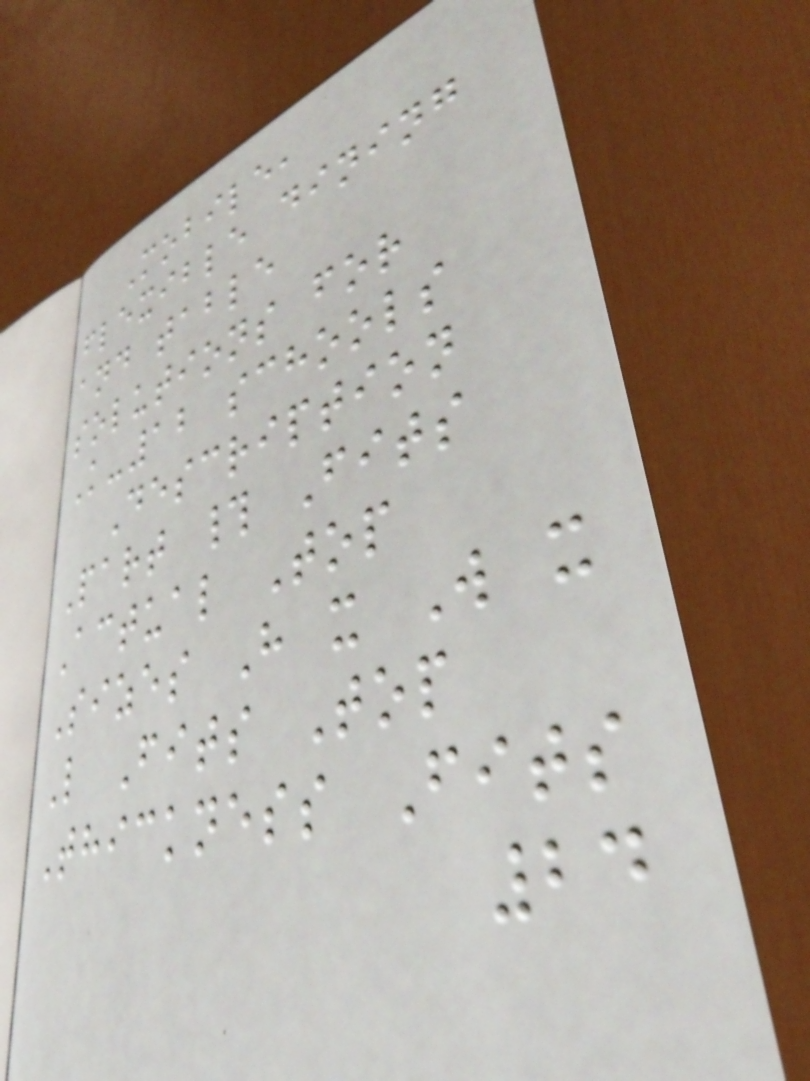Mobile,
flexible dining
and table
solutions for
K-12 schools
Description
Part # Fits
Actual Top
Sizes H x W x
L Fits Top
Thickness Fits
24
